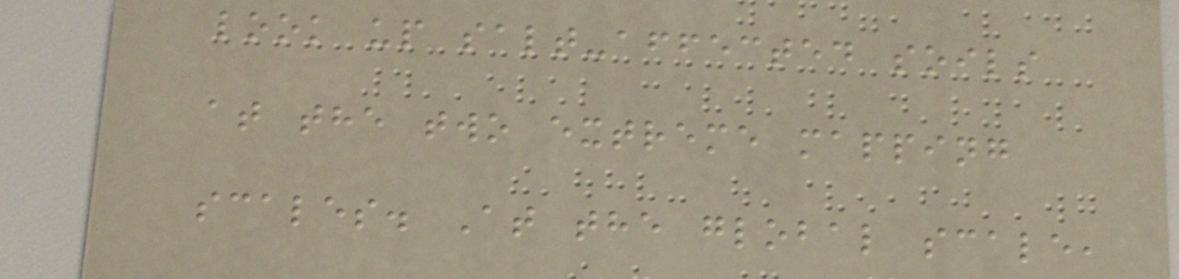look up salt-affected soils
at the two extreme mapping
scales. At the global scale,
